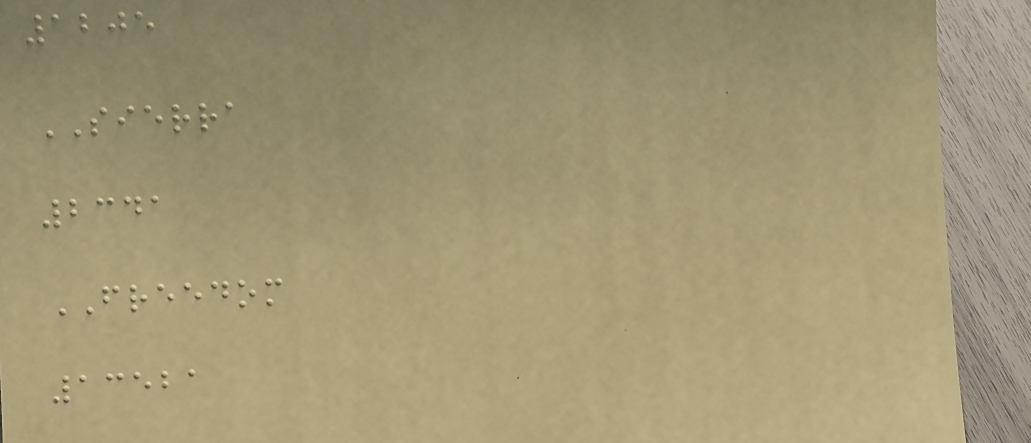1205
SIERRA
2341
FREEDOM
13521
